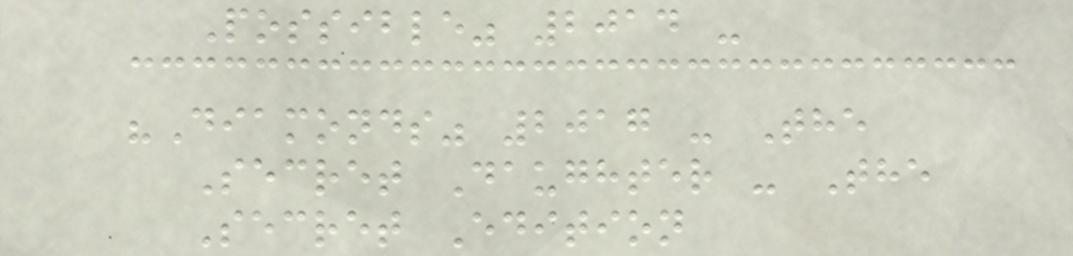Possible" 2014 -
"Diamonds" 2017 - The
Secret Daughter - The
Secret Edition
